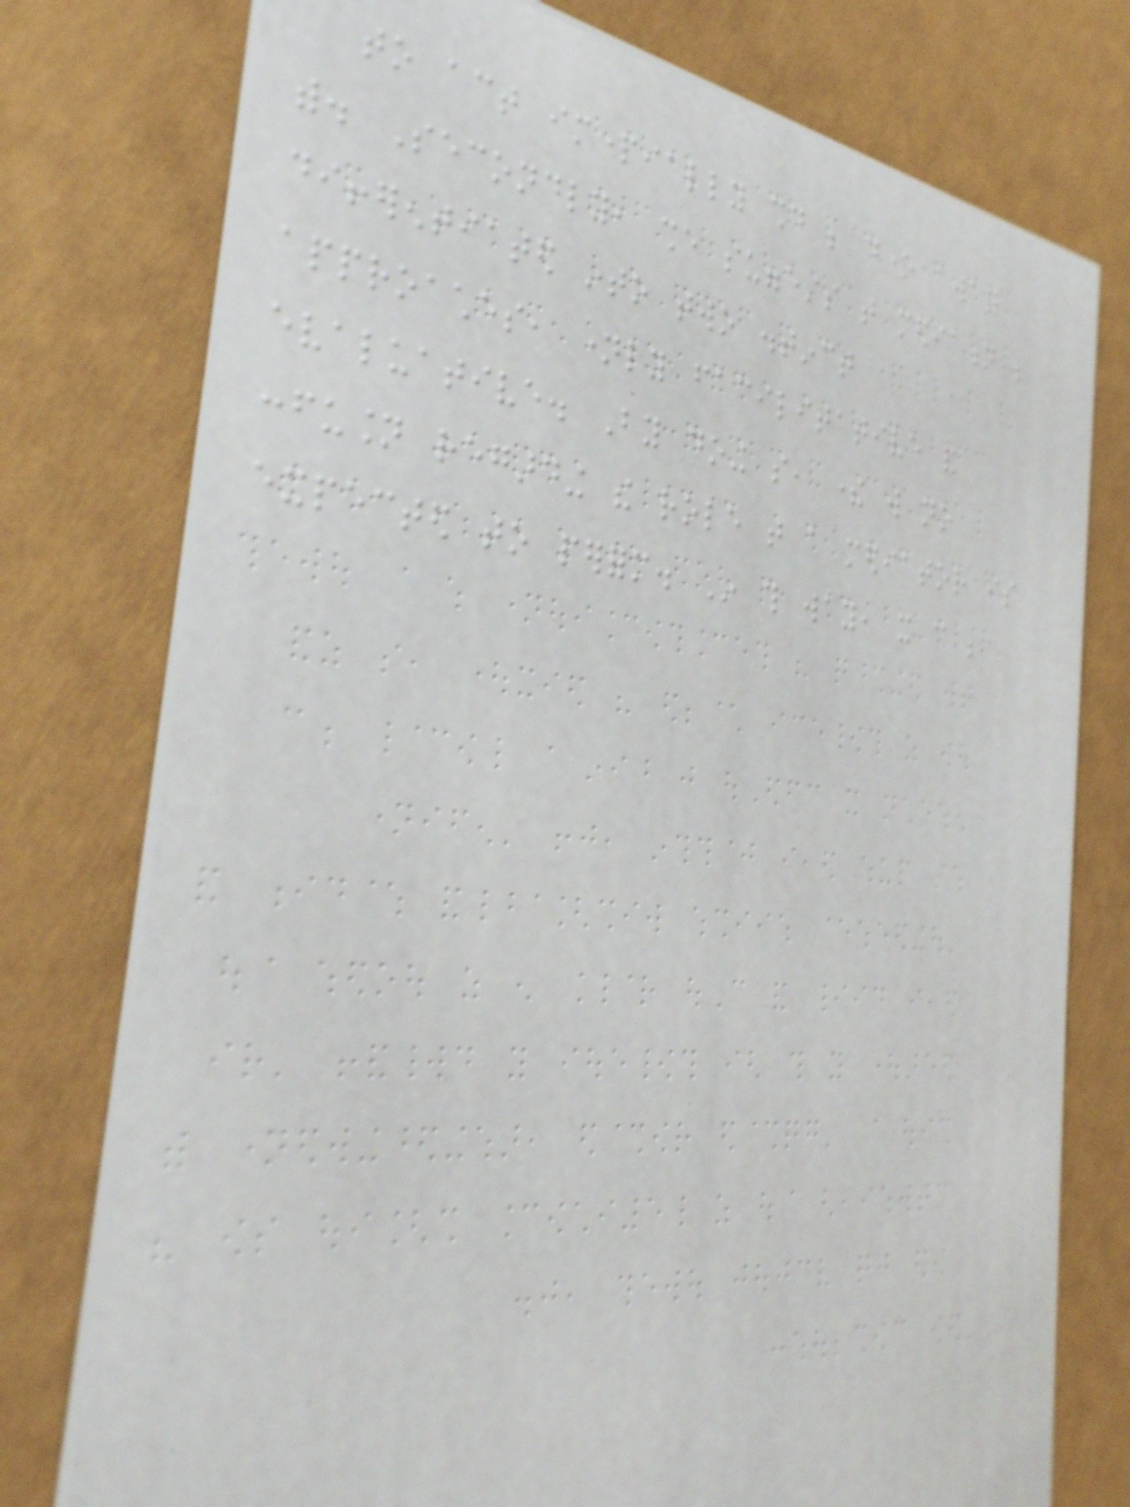to act impartially should be done away
with. Secondly, she suggests that mediation be
differentiated into two distinct
approaches, namely facilitative and
evaluative. By doing so, there will no
confusion regarding the role that a mediator is
expected to perform. In this way, it can be
